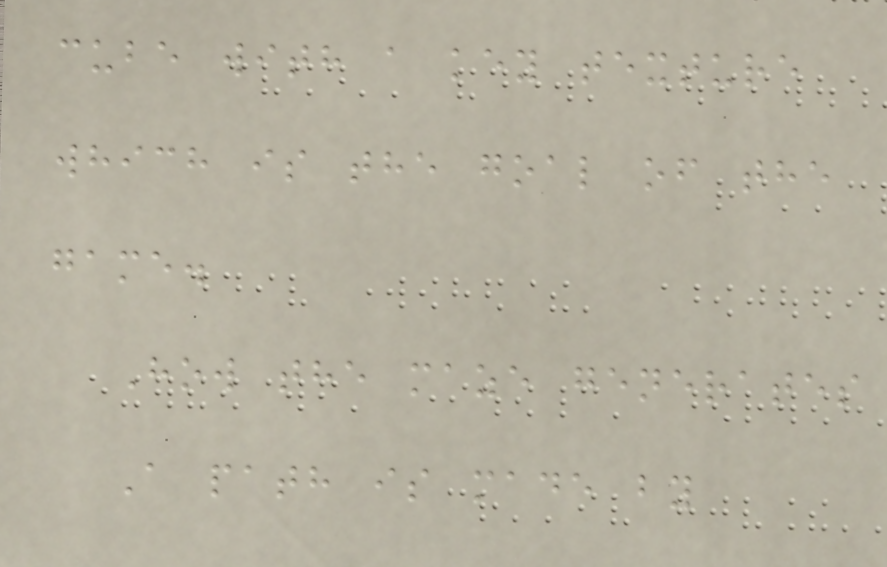cube with a key texture
which is the goal of the
game.
How the maze generates
A path is made by
